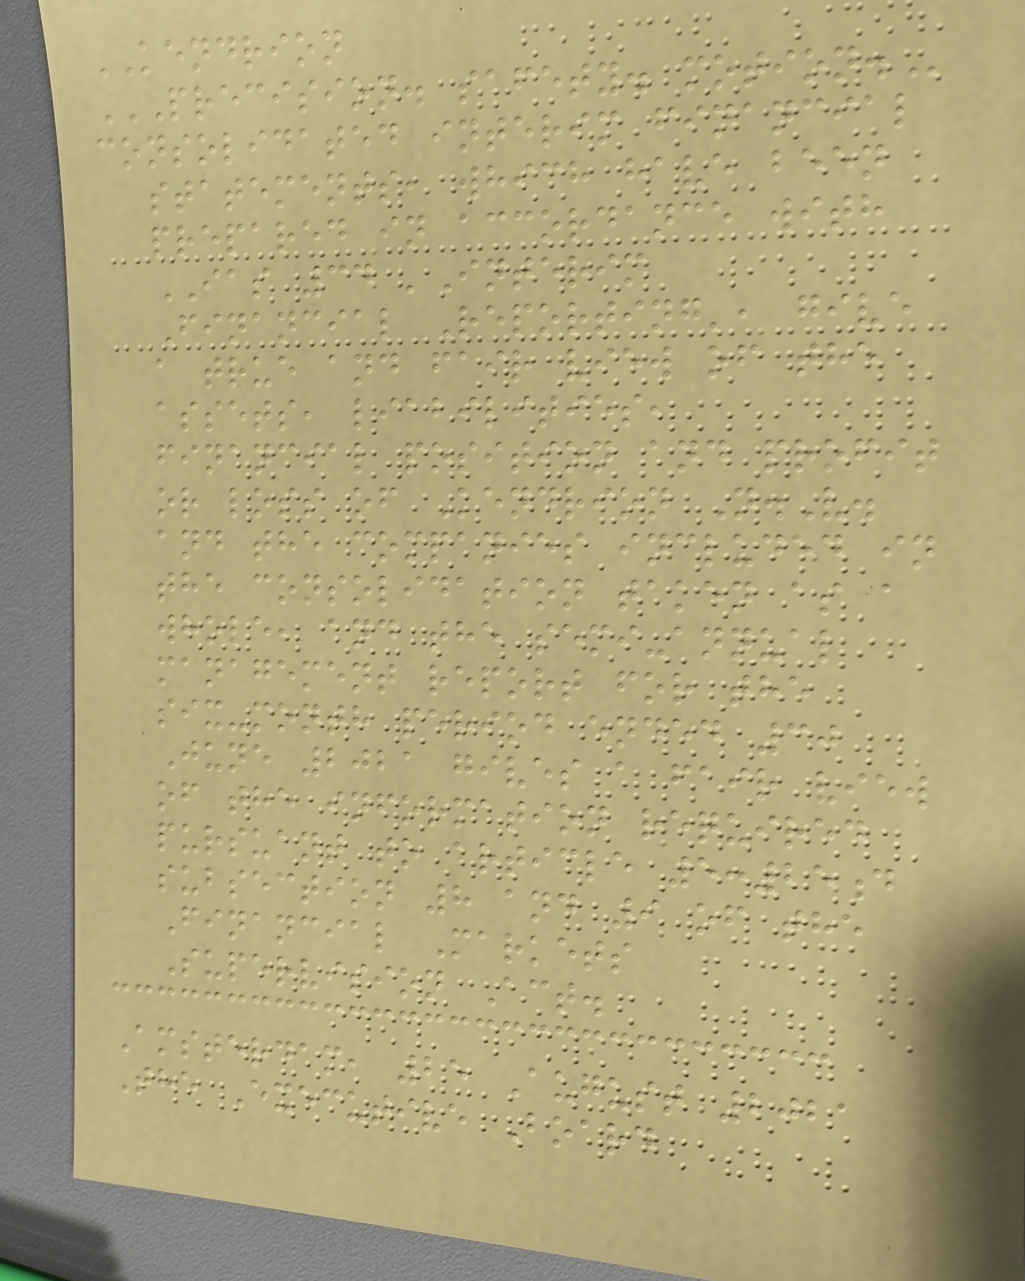KENDRION
PRECISION. SAFETY. MOTION.
consolidated interim financial
statements, which have been
prepared in accordance with
IAS 34 'Interim
Financial Reporting', give
a true and fair view of the
assets, liabilities,
financial position and profit
or loss of Kendrion N.V.
and the companies included in
the consolidation taken as a
whole, and the semi-annual
management report for the
six-month period ended 30
June 2021 gives a fair view
of the information required
pursuant to article 5:25d
subsection 8 and 9 of the
Financial Markets
Supervision Act.
Amsterdam, 25 August 2021
The Executive Board
